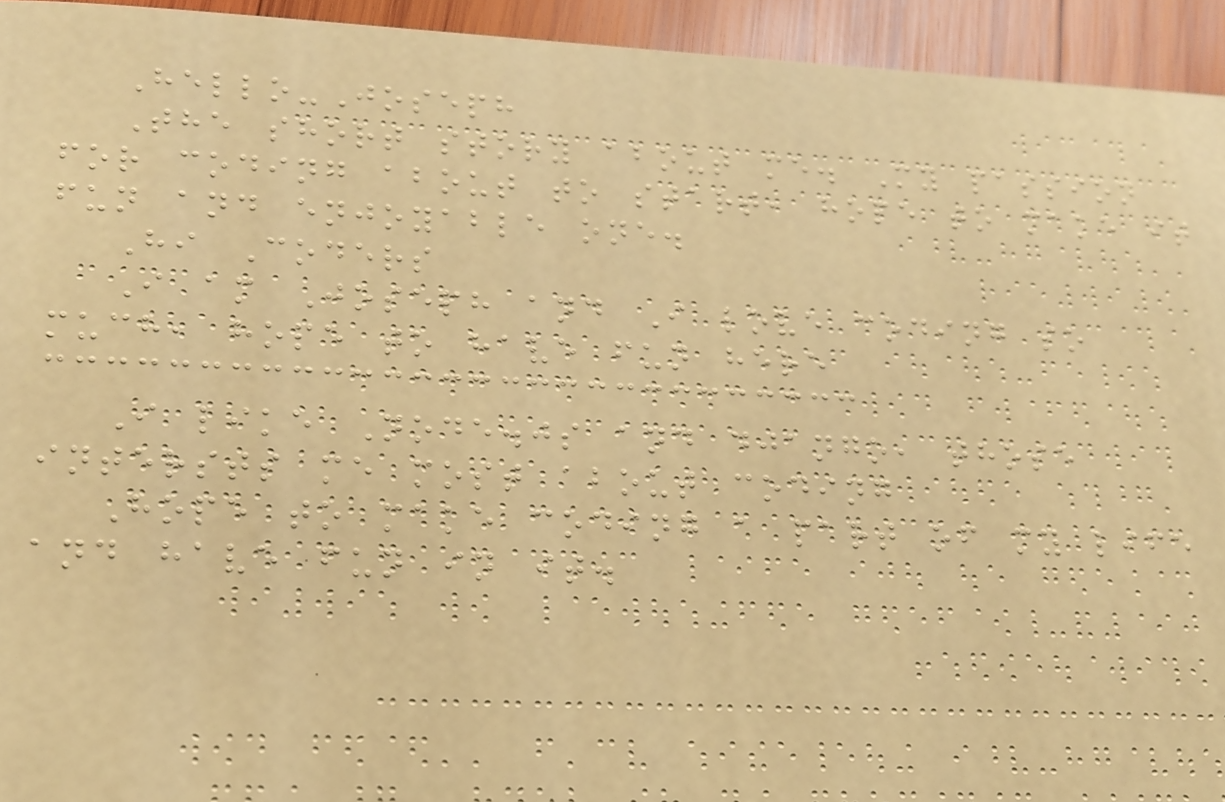Hello-Joseph
The short story about me. My passion
for coding about to start, hope to make it
fun and enjoyable one.
Hi Coders
I am Joseph and I love coding so
much, hope to have fun here
I like Node.js and django, those
intersts me most about coding
Hope to make coding a part of my life
and have fun in it.
